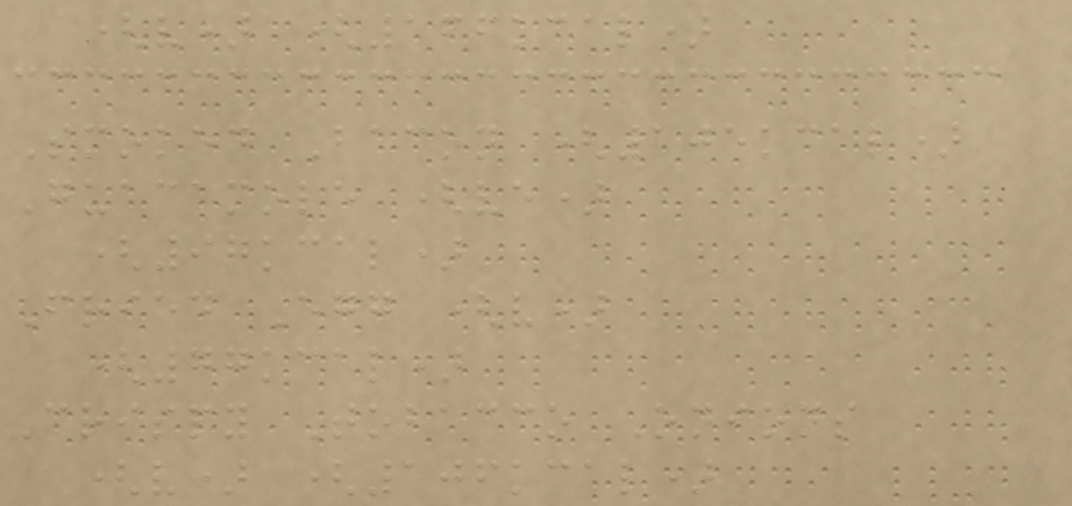(v) (166kcal)
Smoked Bacon (105kcal)
Guacamole (ve)
(97kcal)
Fried Egg (v)
(77kcal)
Crispy Tobacco Onions
(v) (106kcal)
